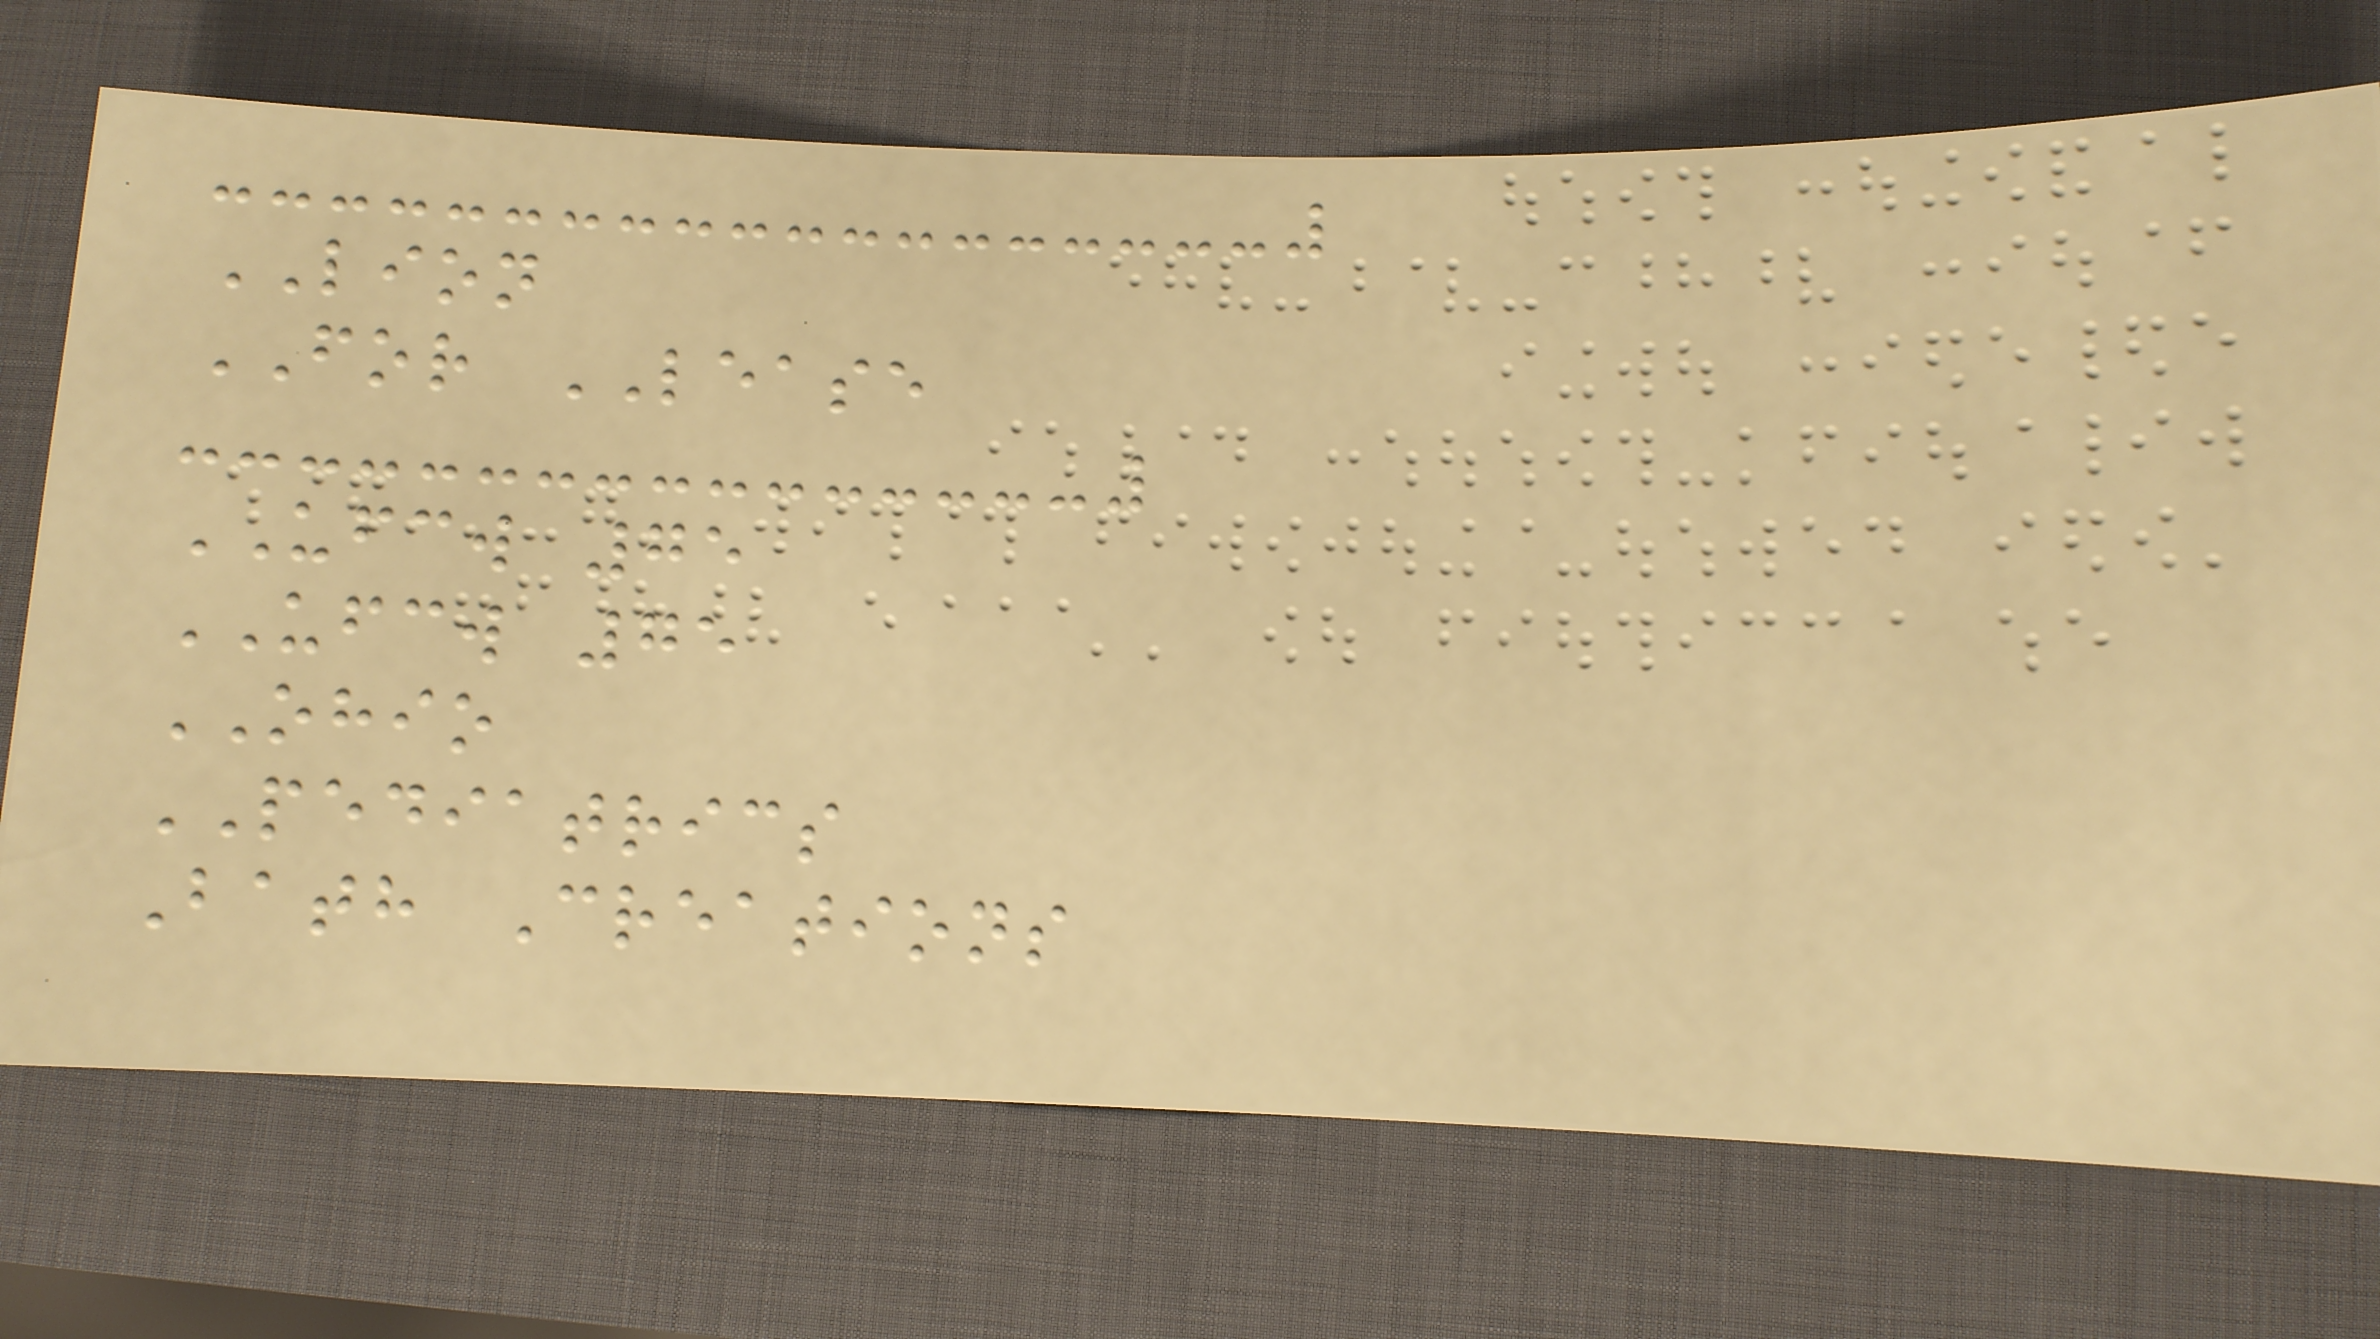LION
FOR LEASE
UFCW 75
UFCW 75
OHIO
PEDIATRICS
Bath Creations
